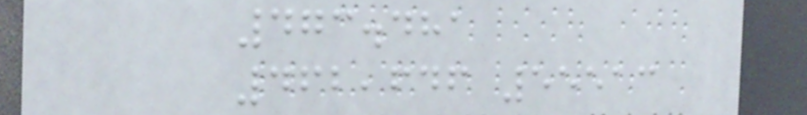473.481
462,646 55513
